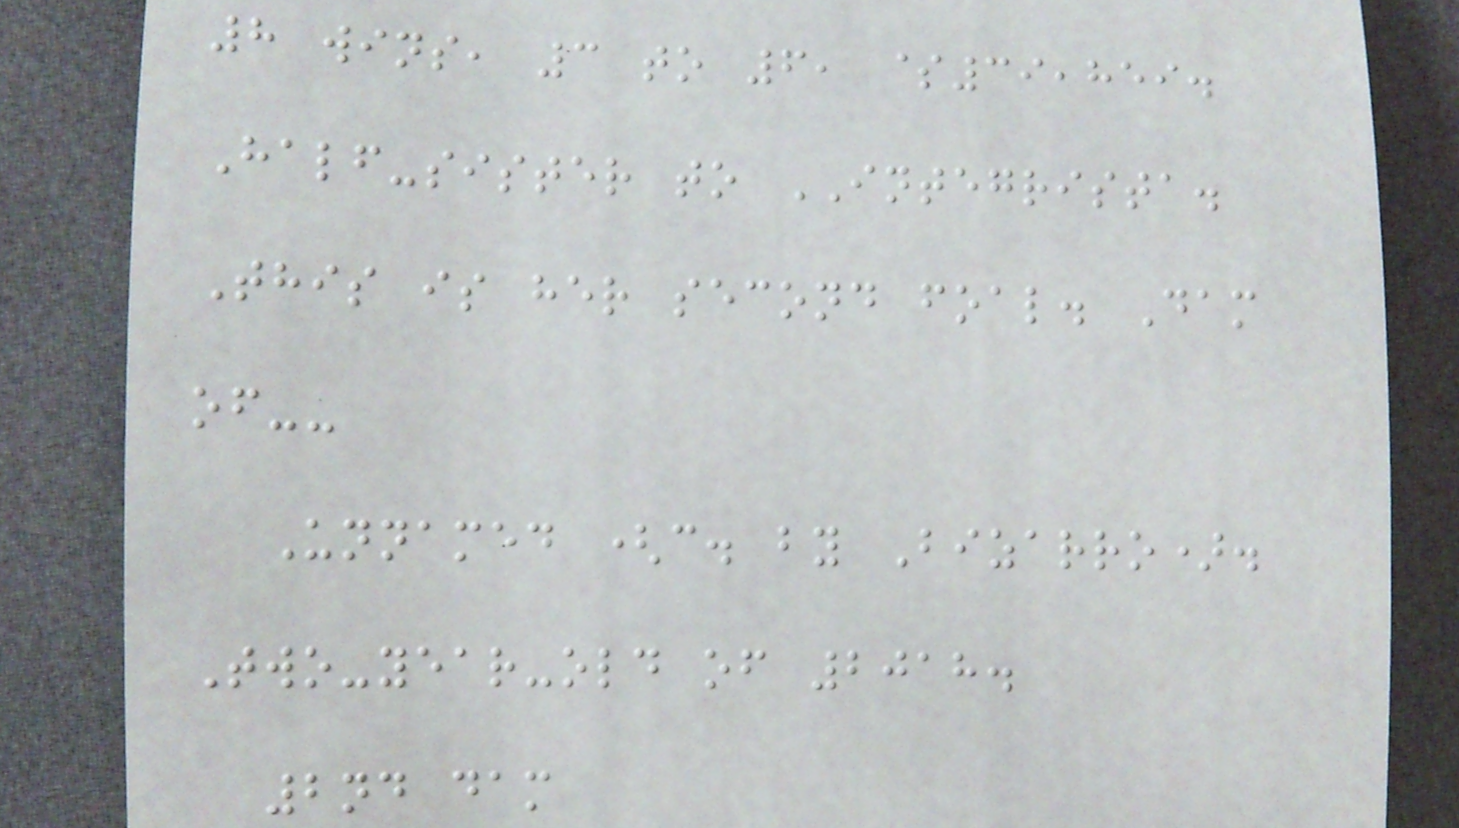8 wins, 3 to 6, $39,859.
Half-sister to INTEGRISTA.
This is her second foal. Dam
of--
Unnamed (c. by Bizarro).
Two-year-old of 2018.
2nd dam
